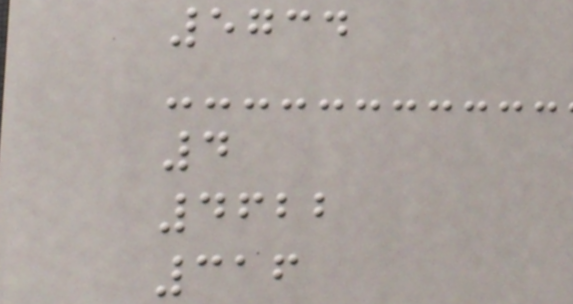5734
4
4622
316
